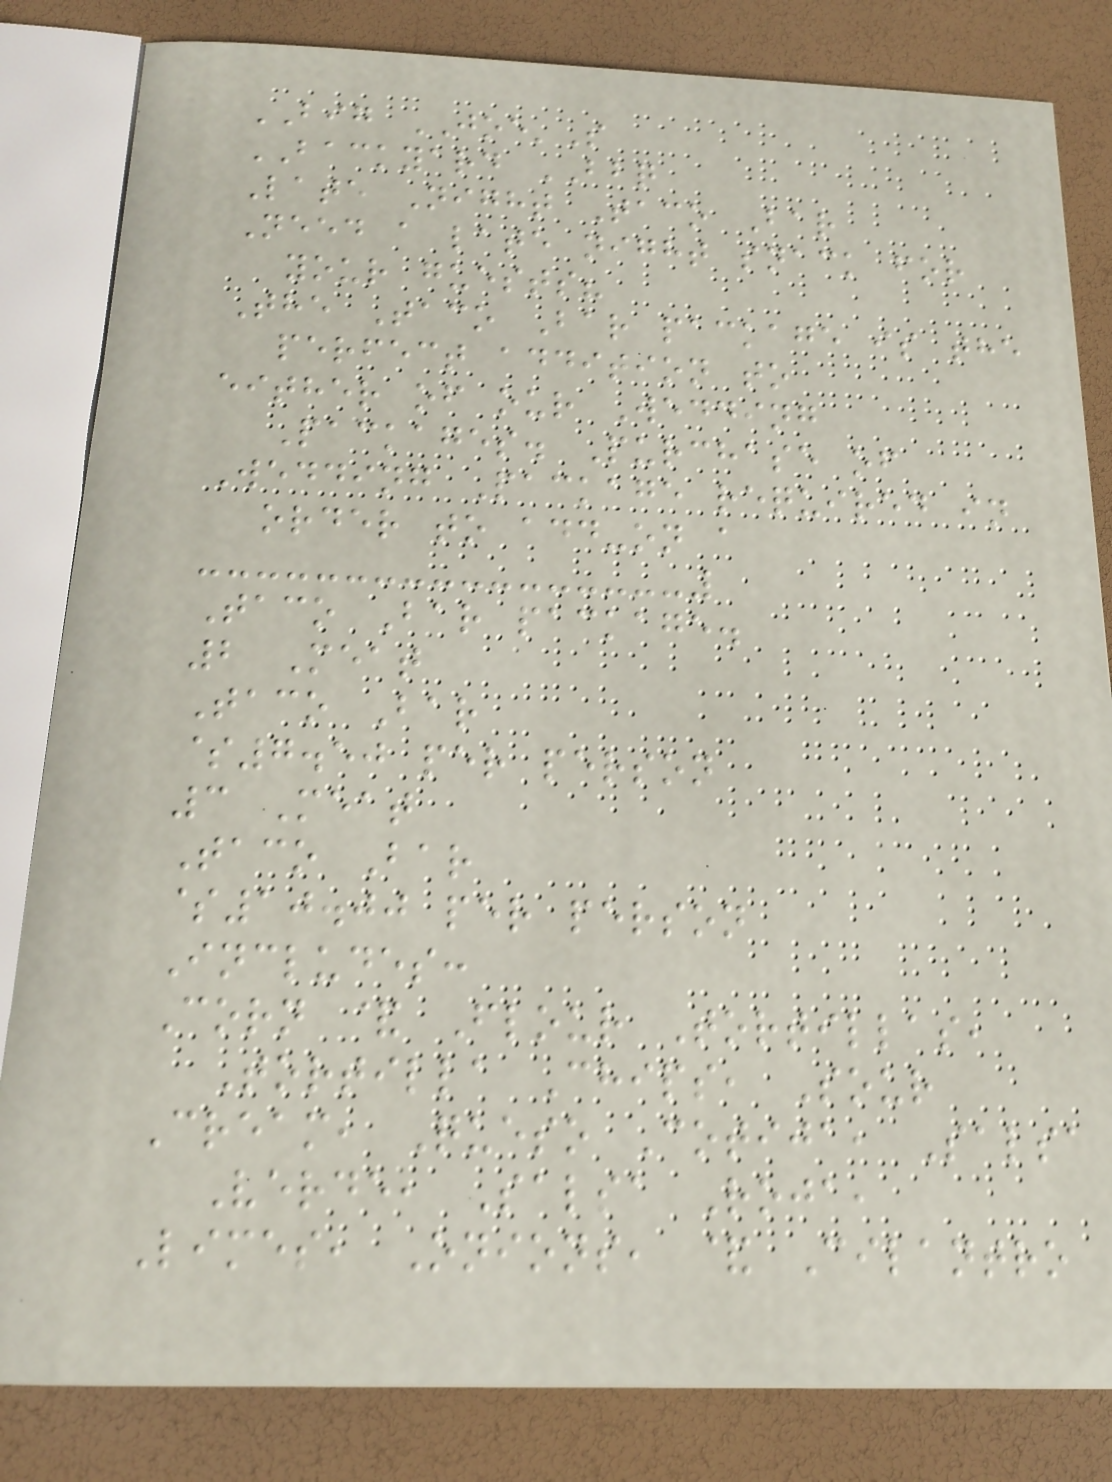BIG JOE'S
BACKYARD BBQ
Late Night Taco Bar
Need a late night snack for
your guests?
The Taco Bar package is the
perfect addition to
either of our Wedding
Packages. Purchase of
Wedding Package required in
order to add-on a
Taco Bar package.
2 Meat
Taco Bar
$7.50 per person
3 Meat
Taco Bar
$10.00 per person
Includes:
Corn & Flour Tortillas,
Tortilla Chips, Sour
Cream, Queso Cotija, Salsa
Verde, Salsa Roja,
Limes, Onions, & Cilantro
